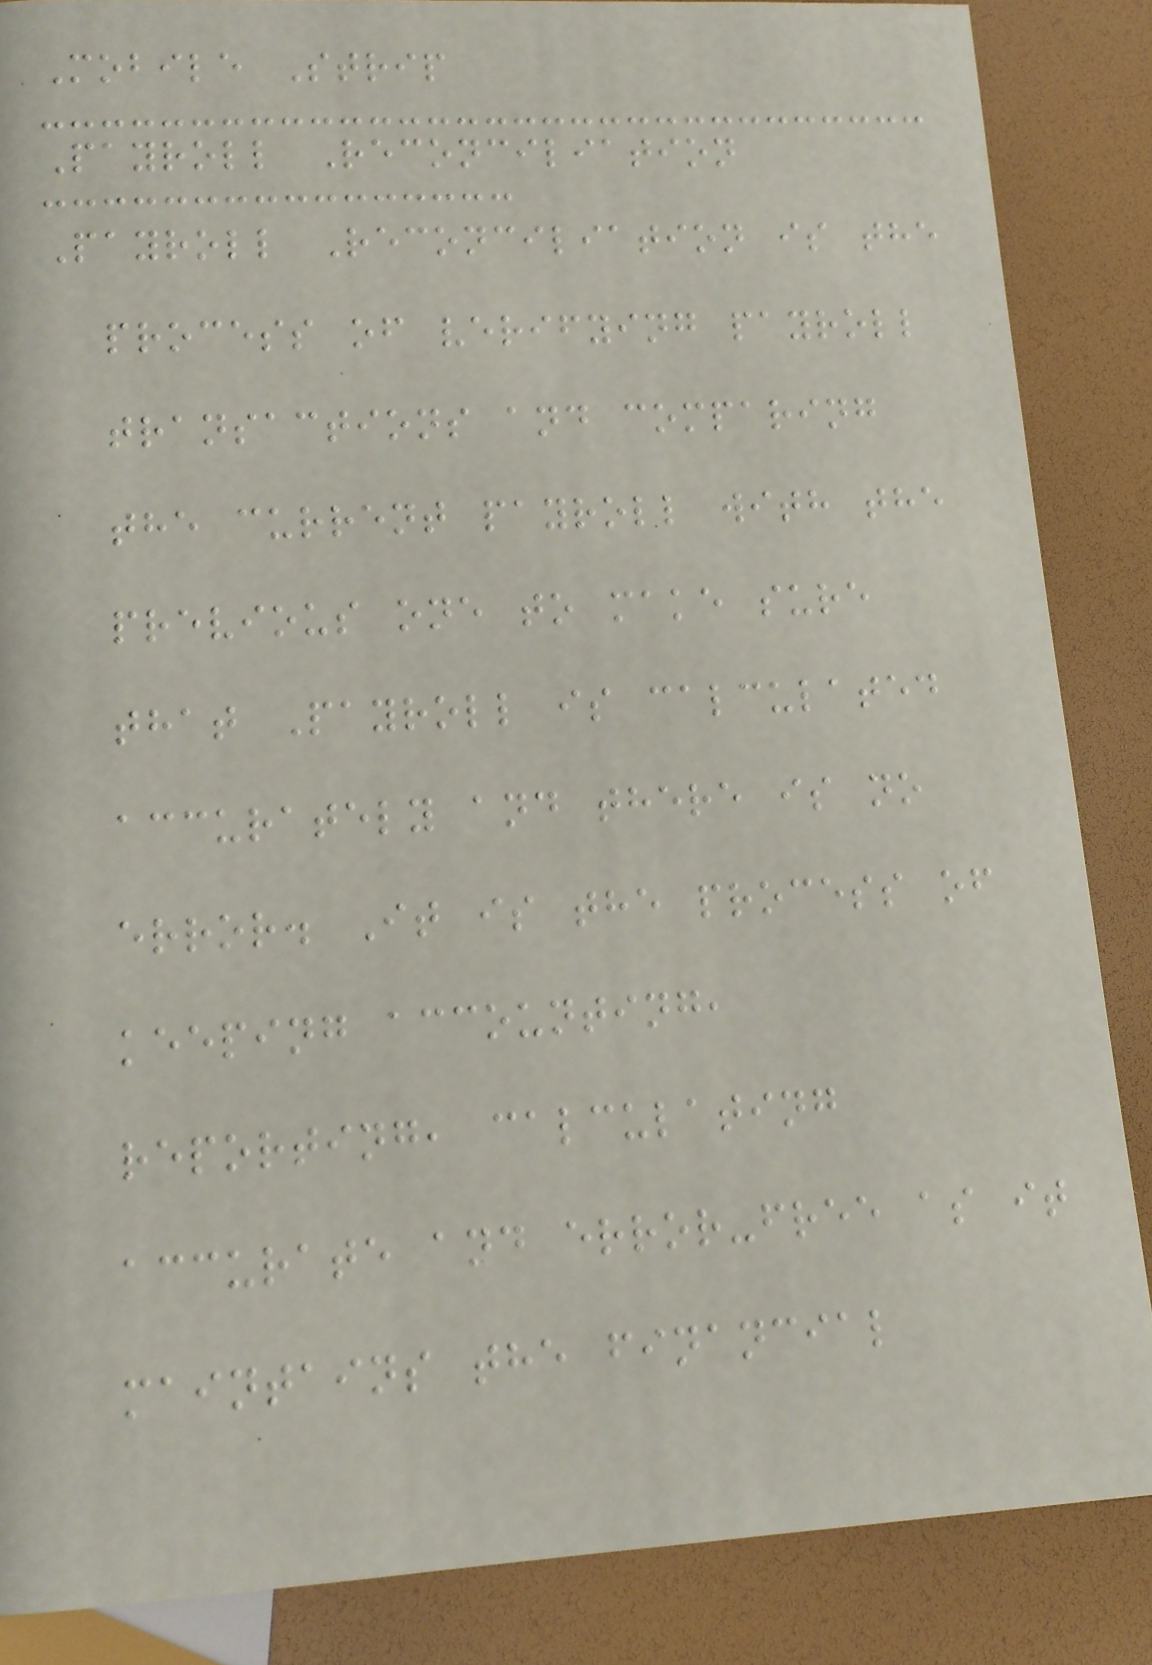Mobile Strip
Payroll Reconciliation
Payroll Reconciliation is the
process of verifying payroll
transactions and comparing
the current payroll with the
previous one to make sure
that Payroll is calculated
accurately and there is no
error. It is the process of
keeping accounting,
reporting, calculating
accurate and error-free as it
maintains the financial
